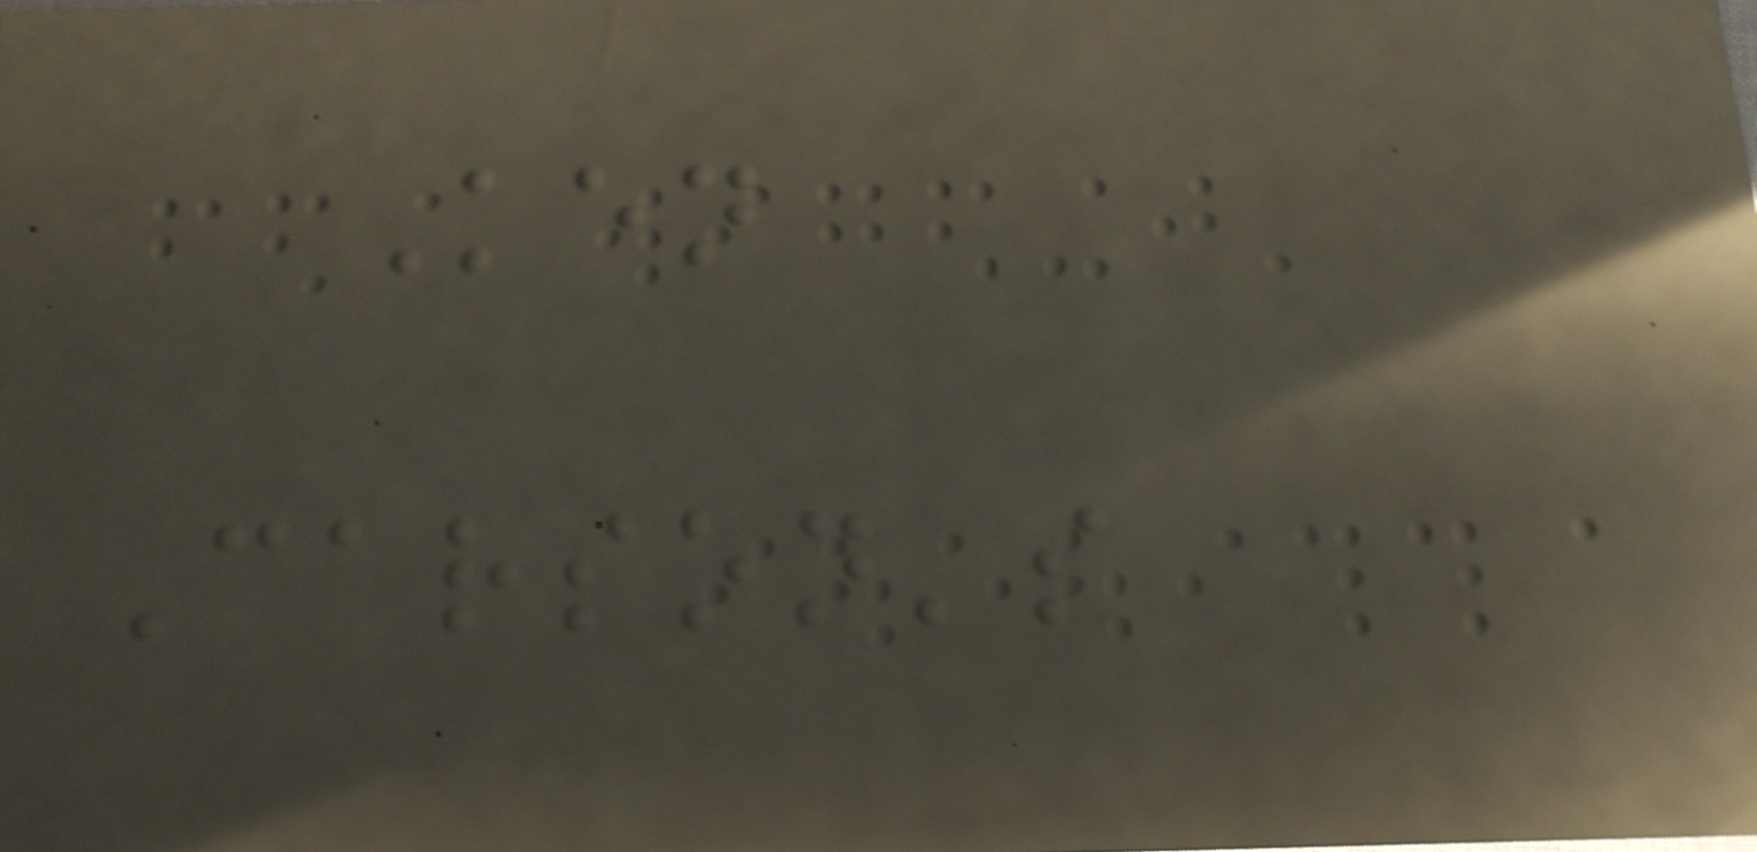Ken
Carson's
